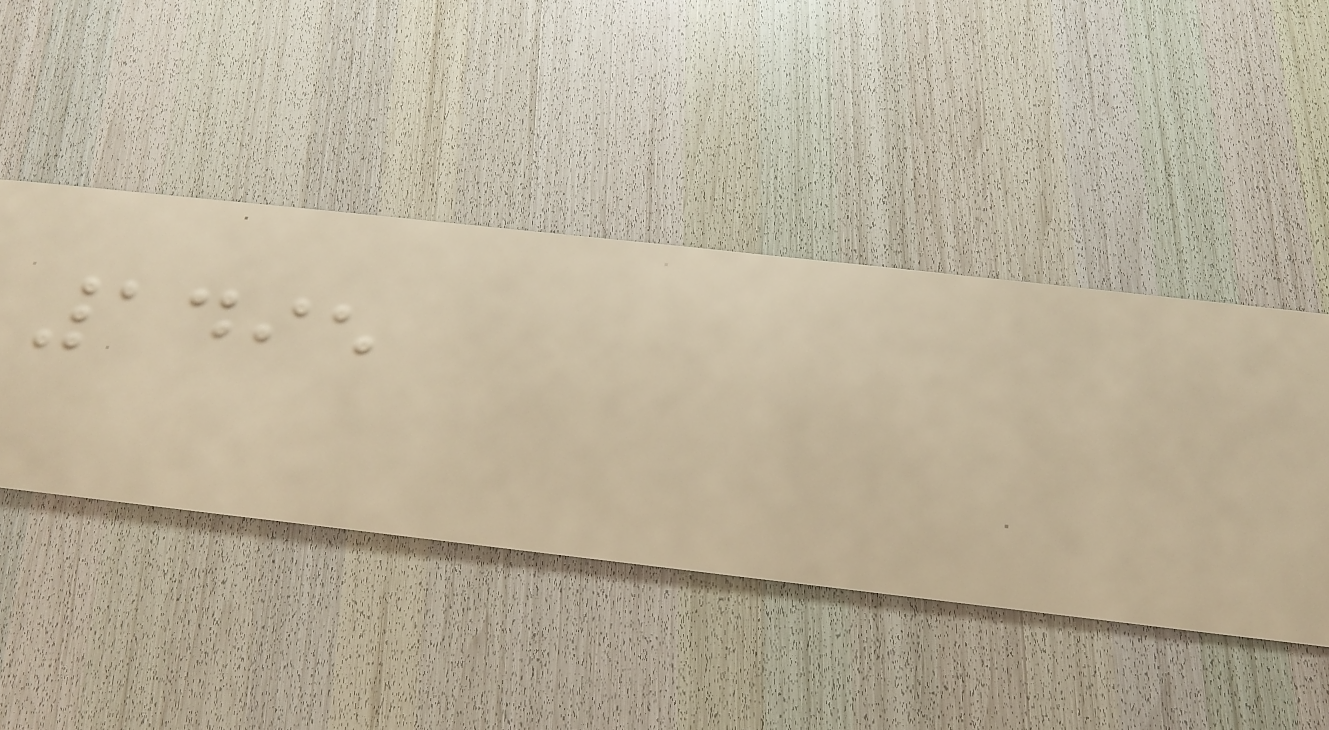1495
